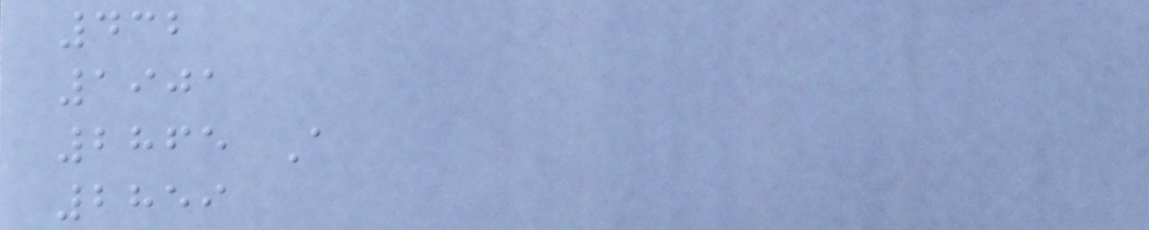432
1901
2865 A
2859
